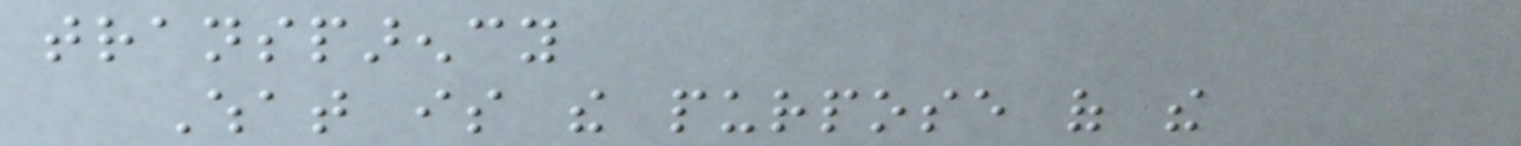transparency
What is the purpose of the
